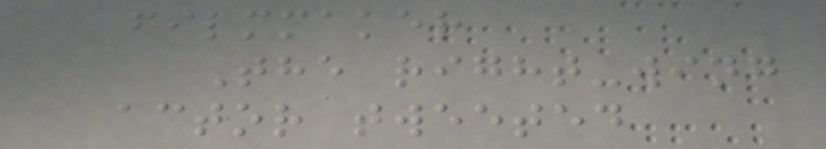filmmaker
The right-wing
actor tweeted
